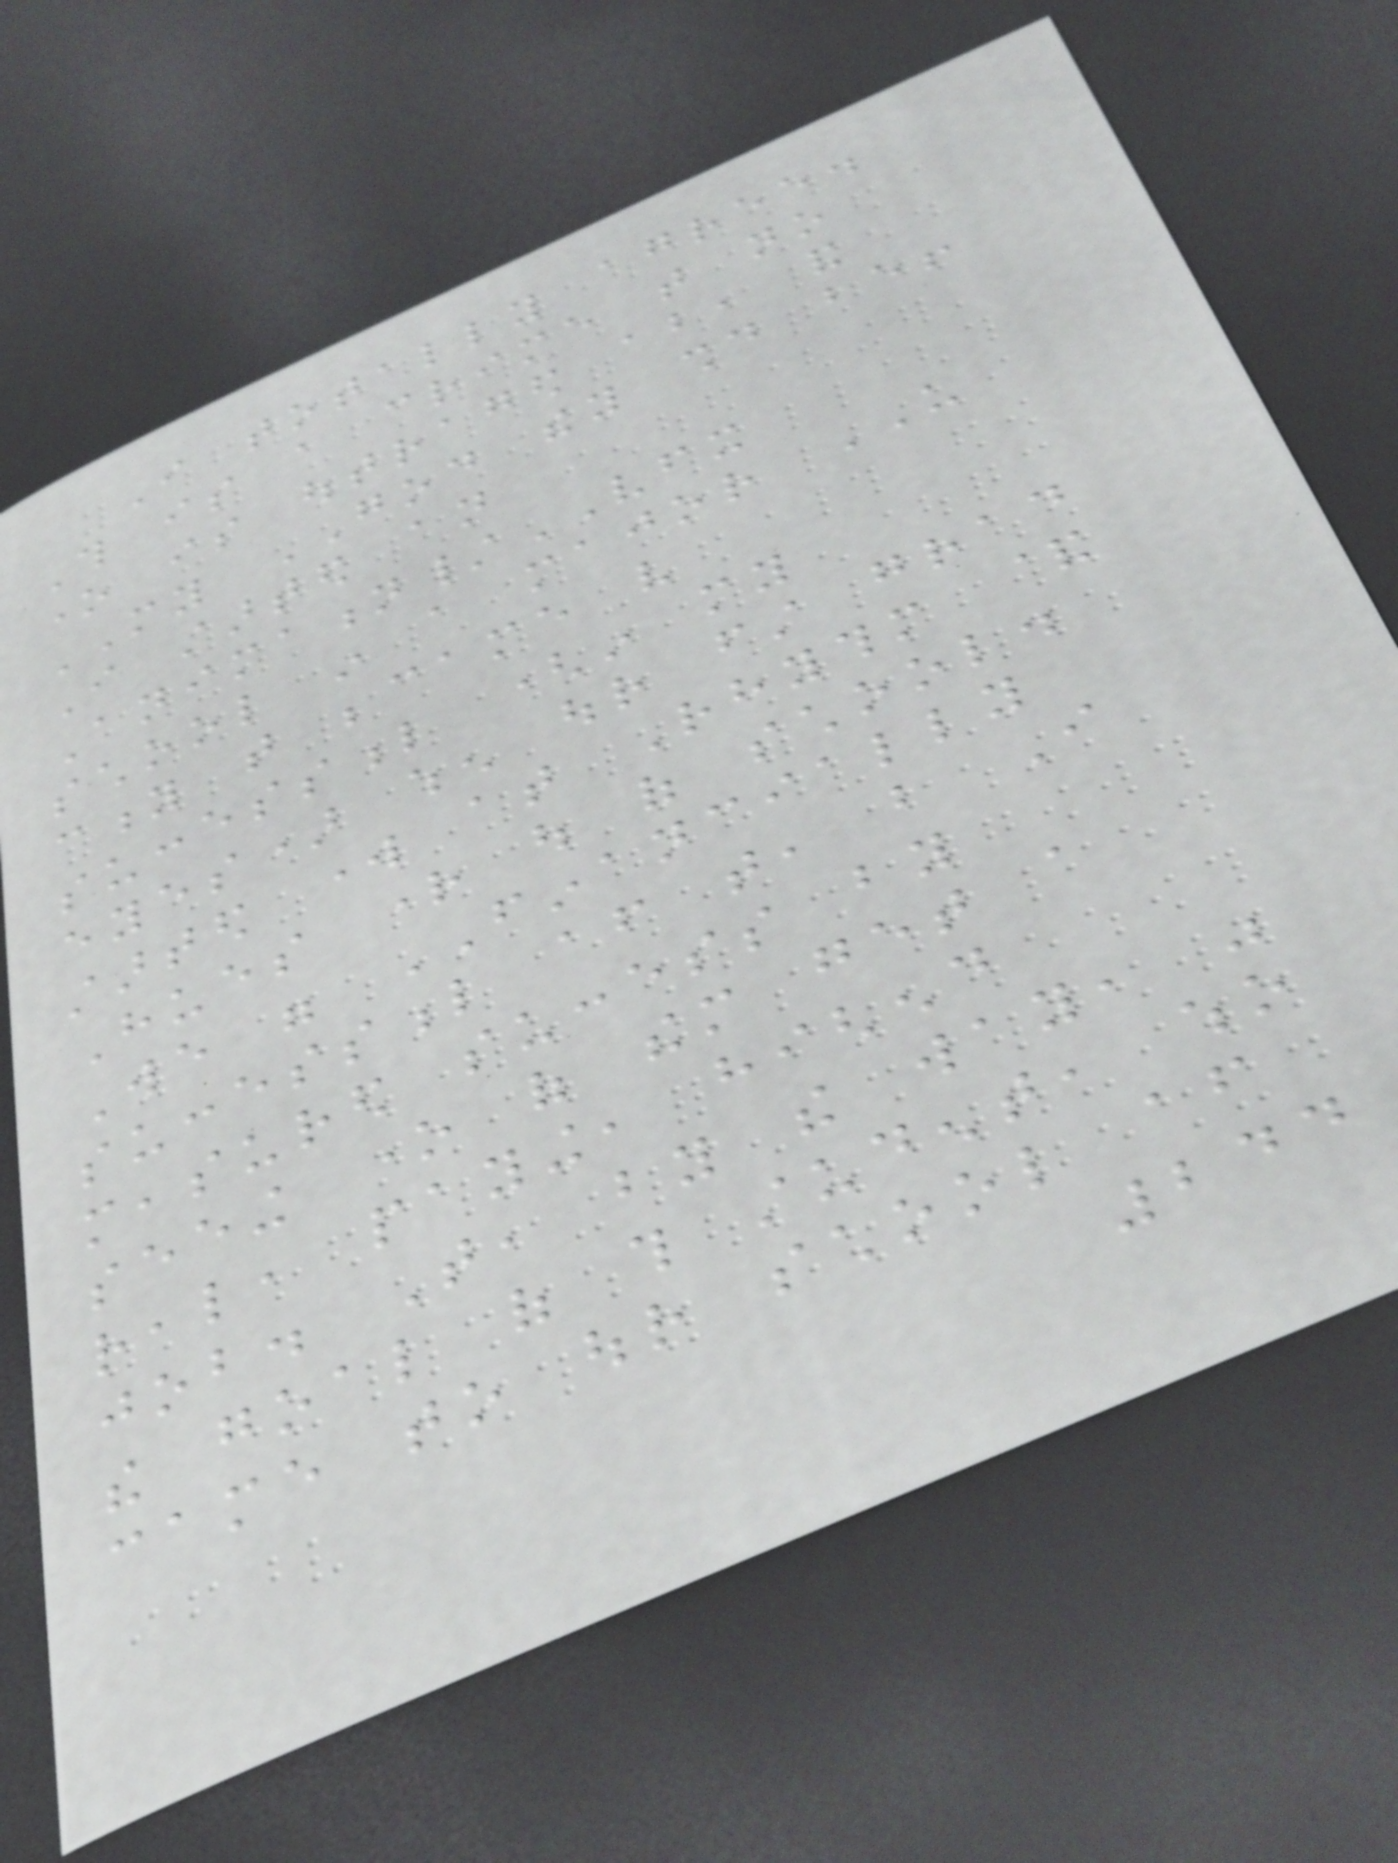I totally agree.
This is a crime that no
one is outraged about, and
MY GOD they should be!
I started an
Animation/VFX
school in a major US
city that became very
successful (in my
eyes) when our first grad
started work at Rhythm &
Hues right out of school.
We were FINANCIALLY
successful after that, but I
measured success by
seeing one of them get a
real, paying, highend
job. That, by the way, was
the goal of this student, who
came to our school after
244
